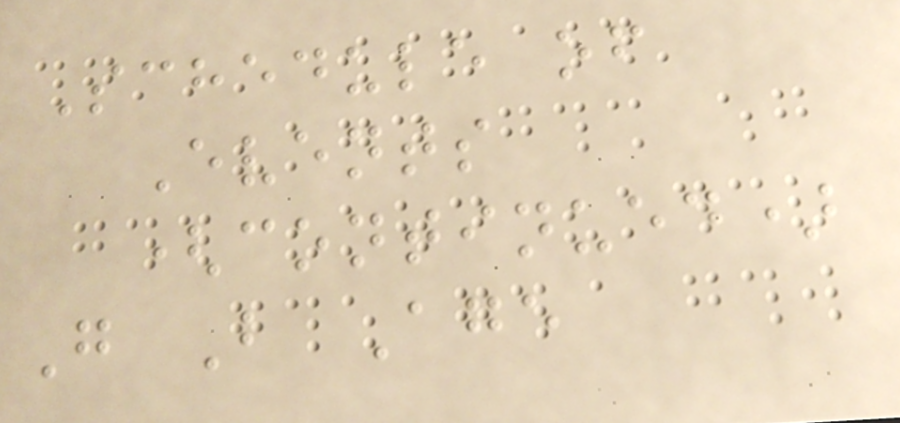Schedule of
Events
(continued)
G B Age
